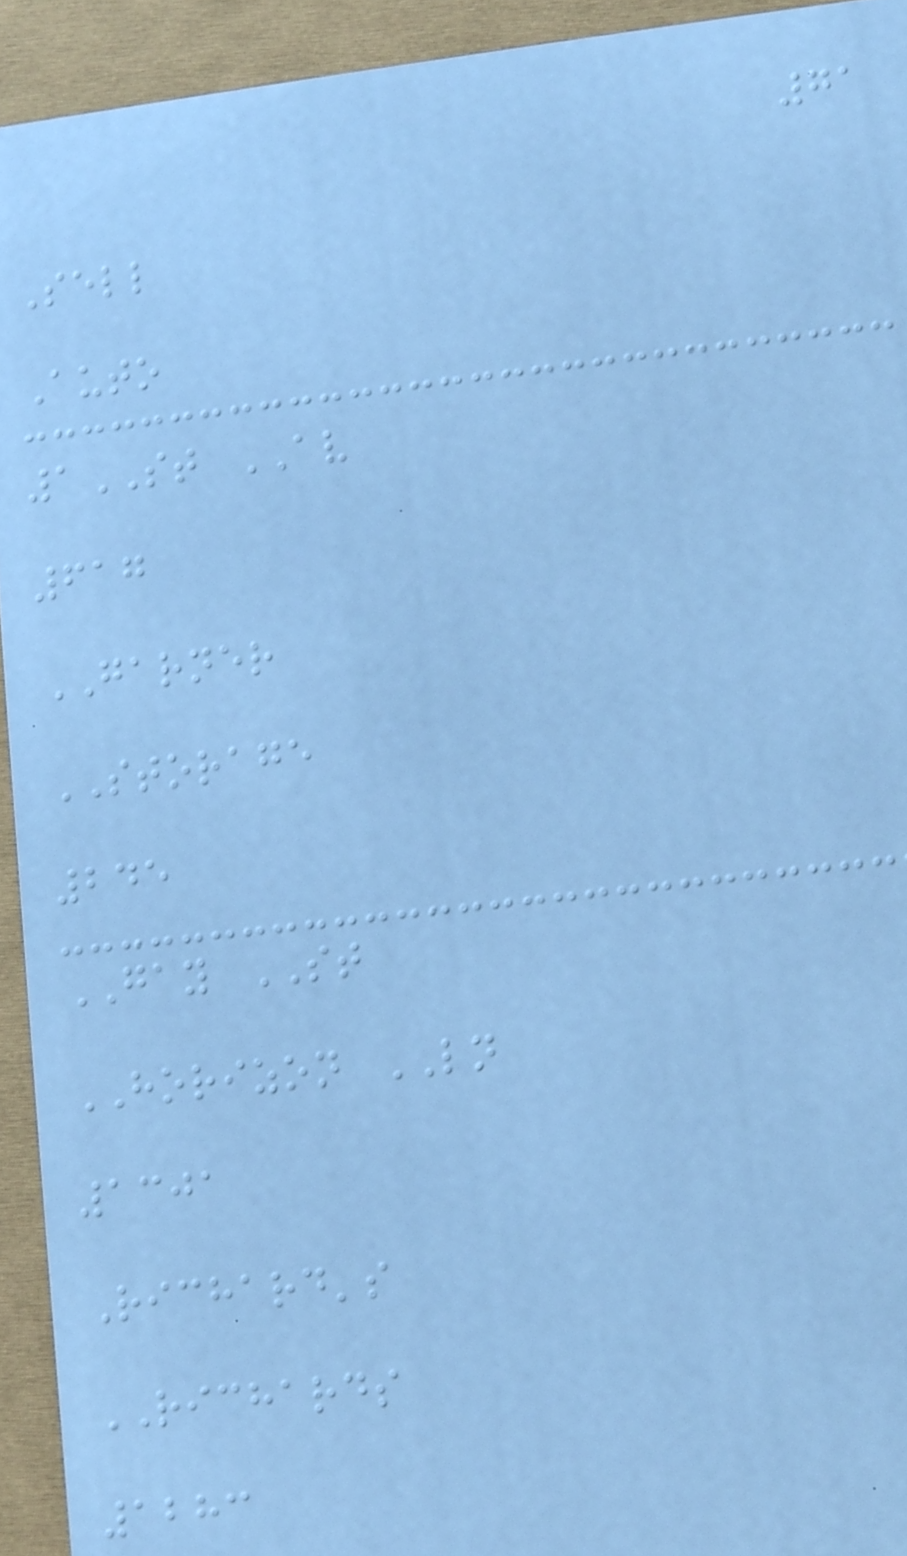71
Sell
Auto
1ST AV
617
GARNER
STORAGE
245
GAY ST
HORIZON LN
1301
Richard's
RICHARDS
1283
